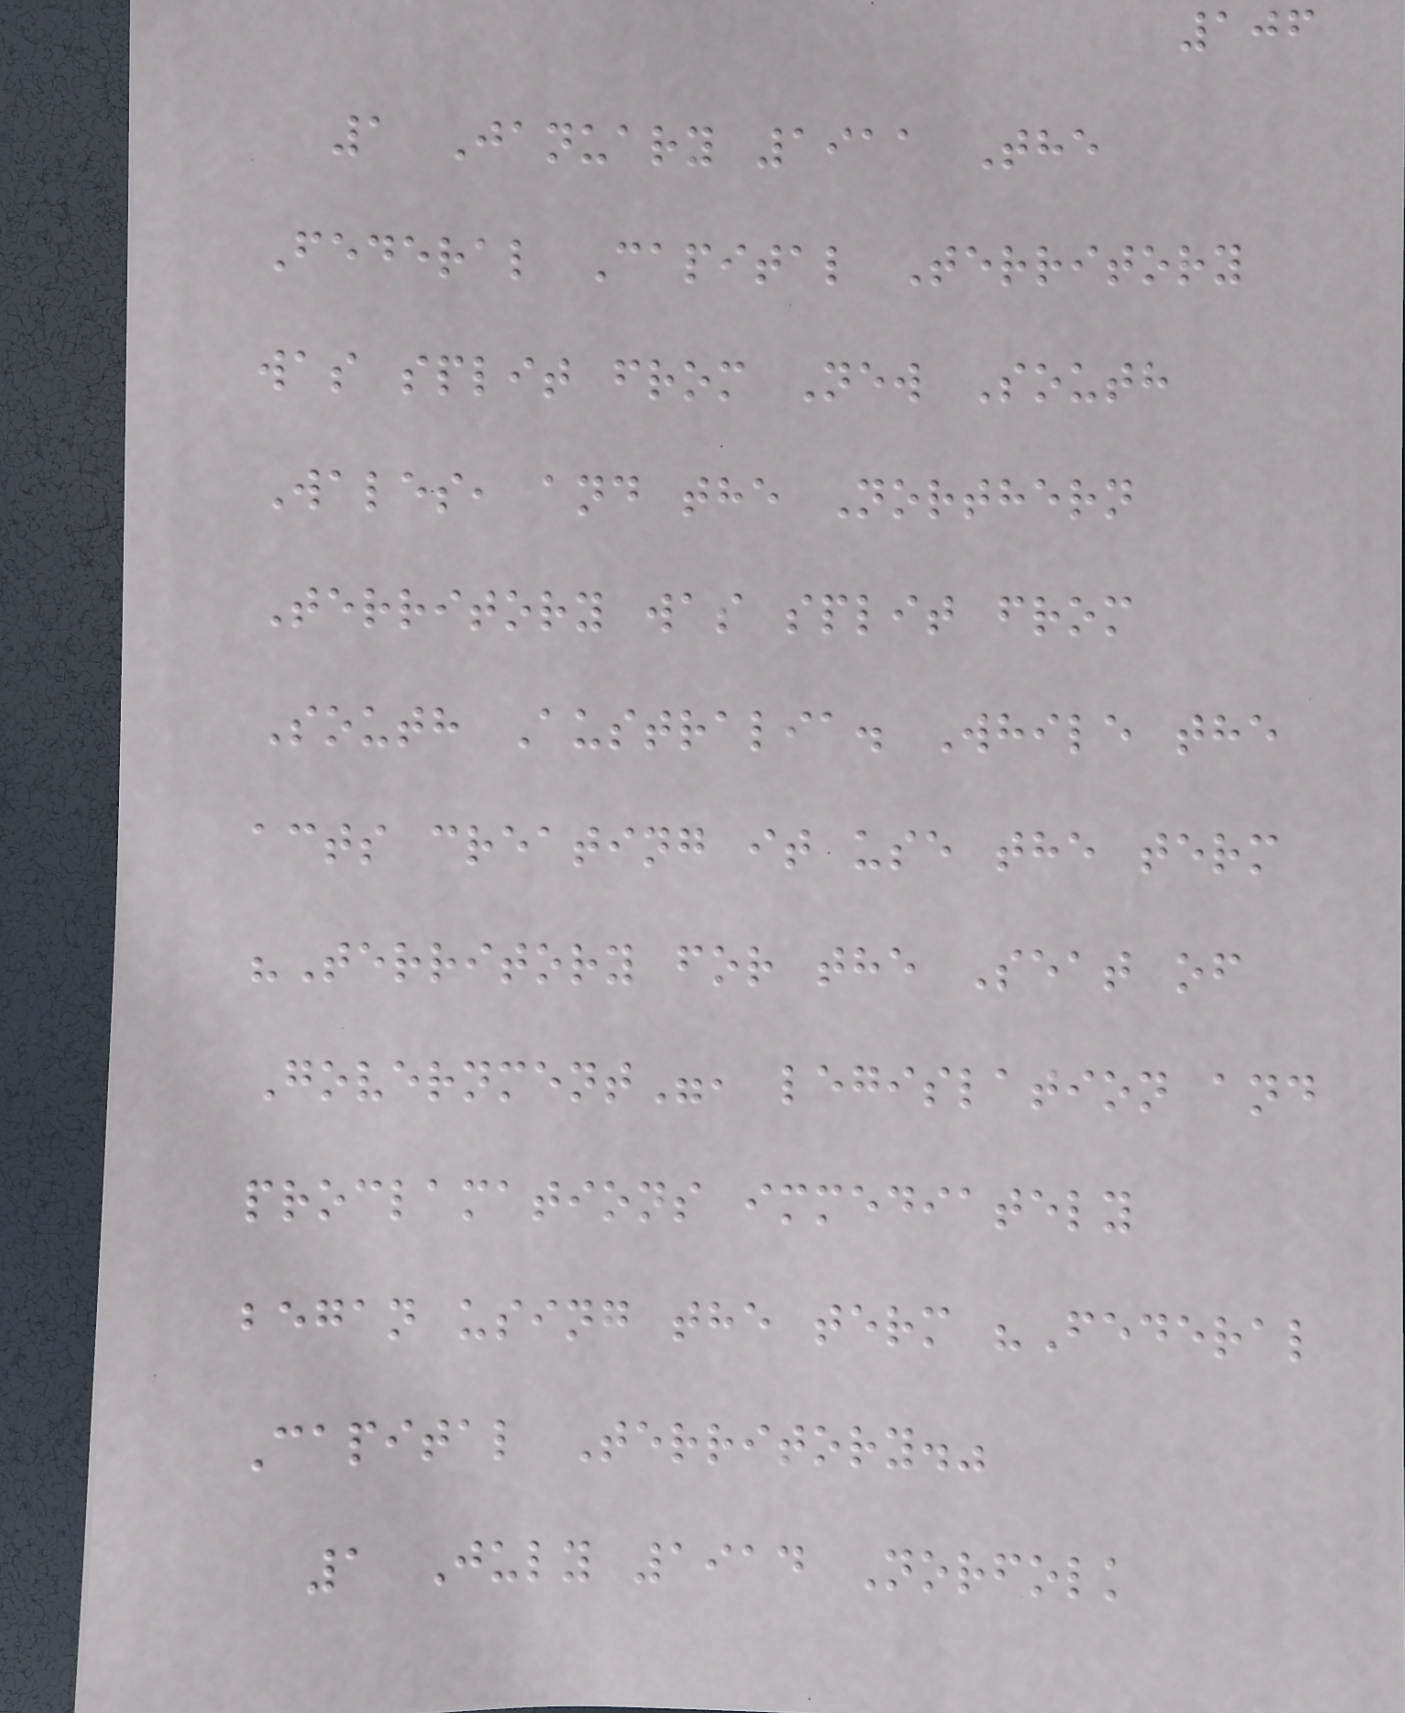106
1 January 1911 The
Federal Capital Territory
was split from New South
Wales, and the Northern
Territory was split from
South Australia. While the
acts creating it use the term
"Territory for the Seat of
Government", legislation and
proclamations immediately
began using the term "Federal
Capital Territory."
1 July 1914 Norfolk
